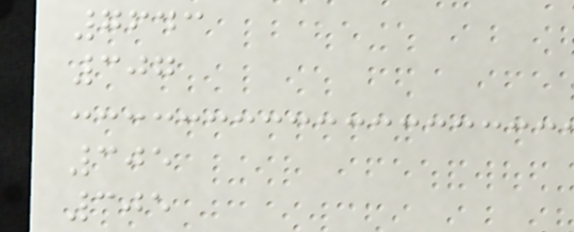7643
307
305
305
